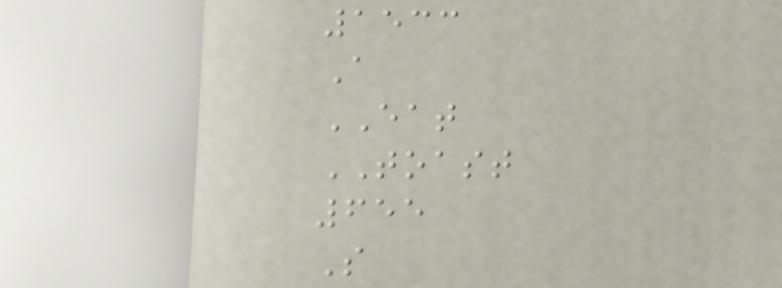1533
A
EAT
TOAST
655
S
